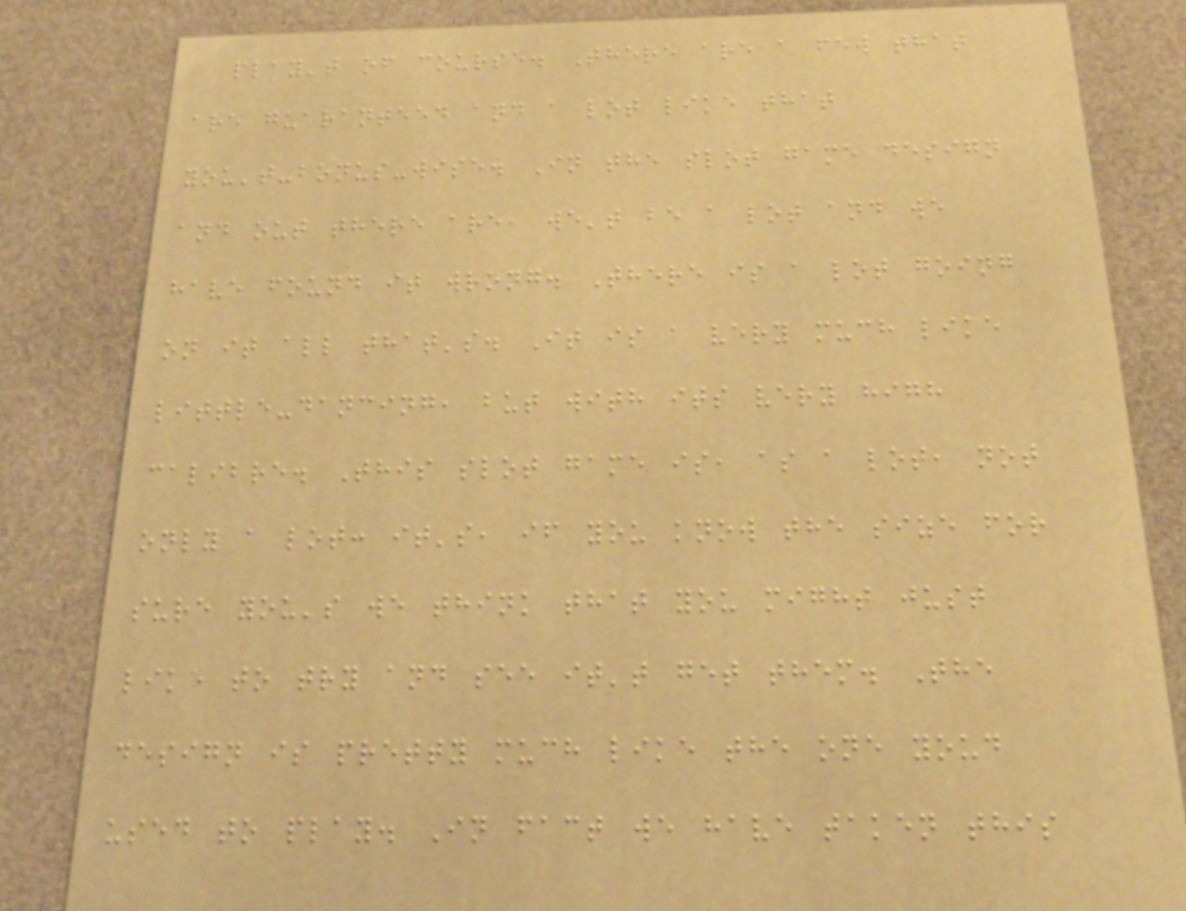play't of course. There are a few that
are guaranteed and a lot like that
you't-bonus-wise. In the slot game design
and out there are, we't be a lot and we
have found it wrong. There is a lot going
on it all that's. It is a very much like
little-dancing, but with its very high
calibre. This slot game is, as a lot, not
only a lot: it's, if you know the size for
sure you's we think that you might just
like to try and see it't get them. The
design is pretty much like the one youd
used to play. In fact we have taken this
